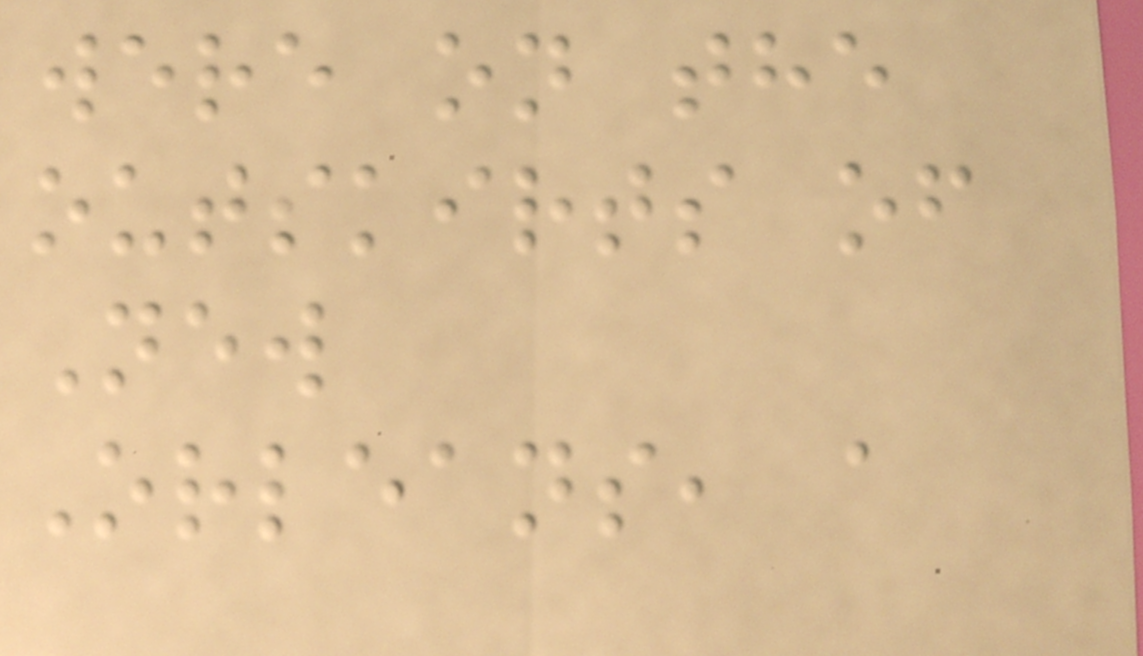were on the
outskirts of
New
Orleans, a
